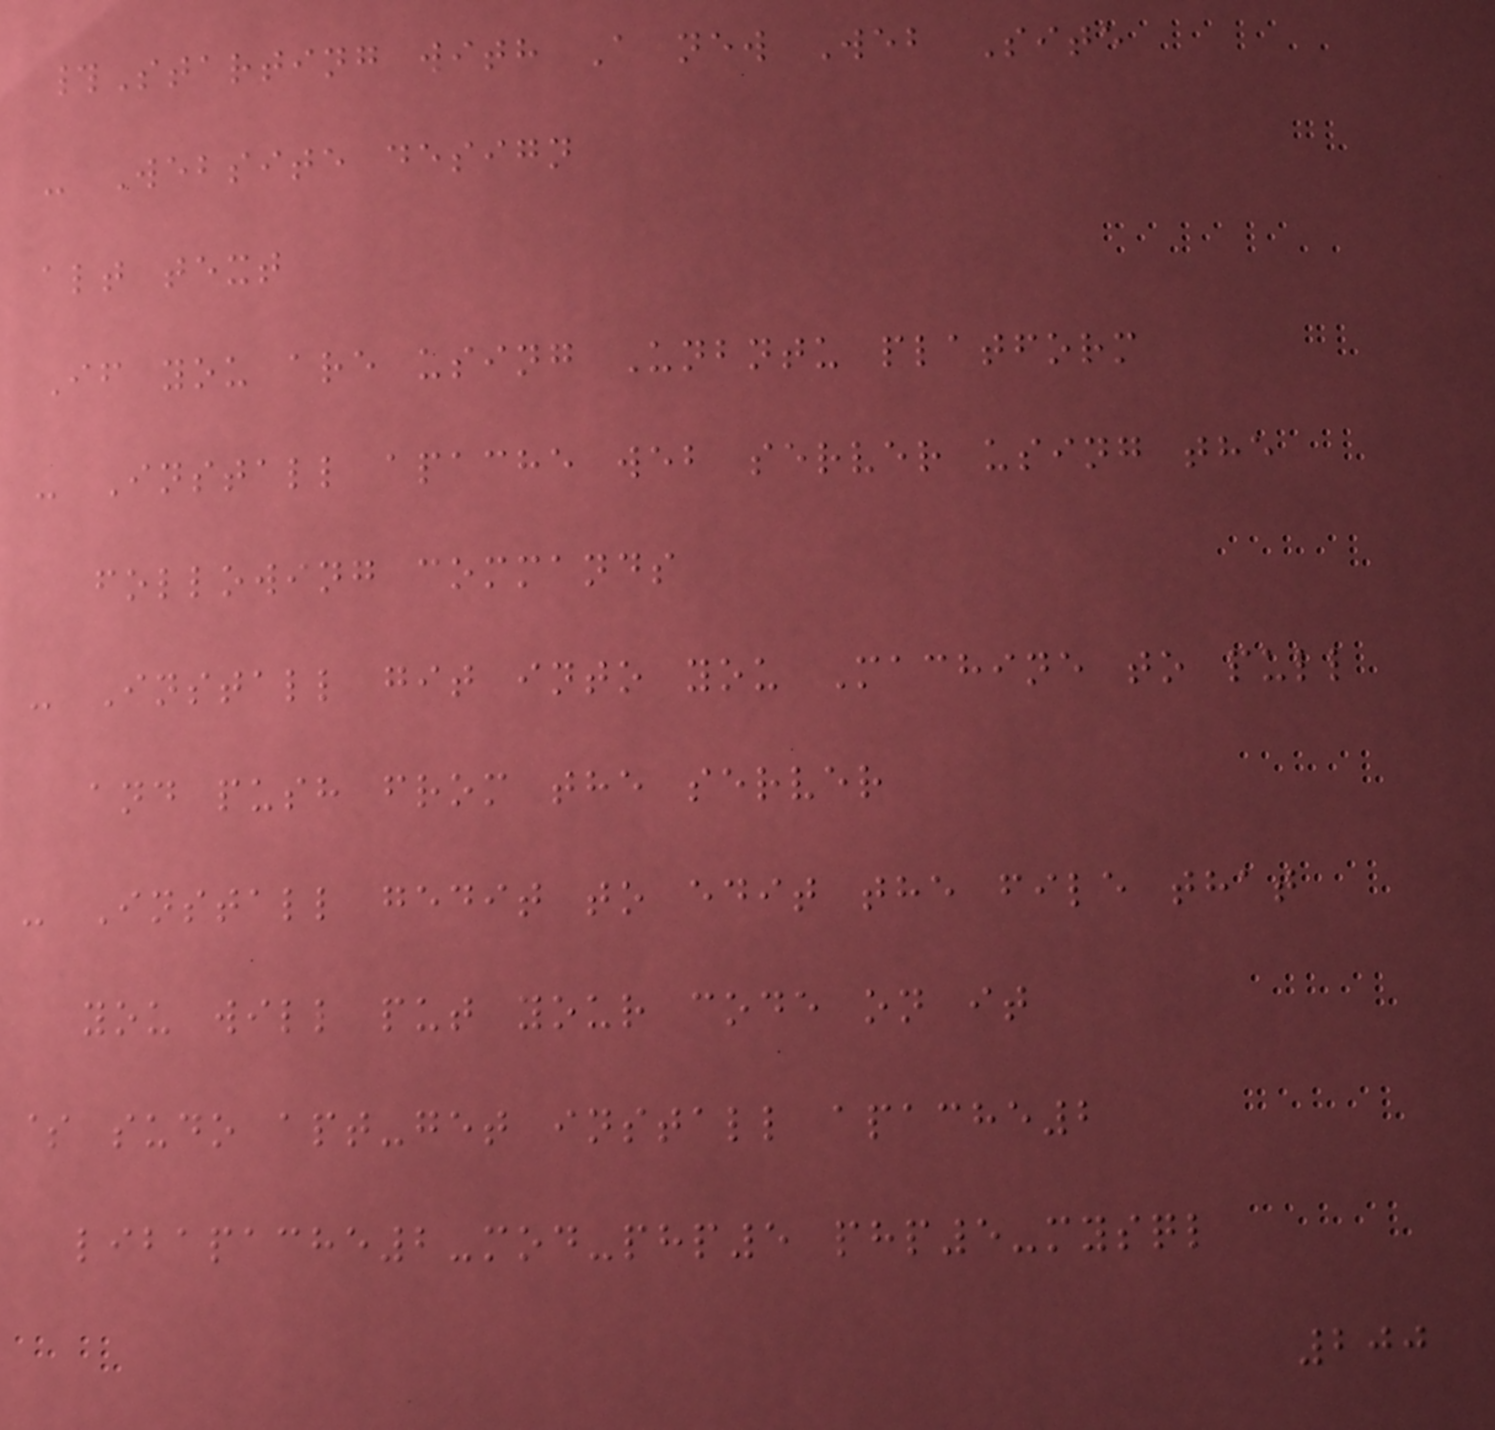#Starting with A new Web Site
- Website design
alt text
If you are using Unbntu platform
- Install apache web server using the
following commands
- Install git into you Machine to pull
and push from the server
- Install gedit to edit the file that
you will put your code on it
$ sudo apt-get install apache2
libapache2-mod-php5 php5-mysql
200
